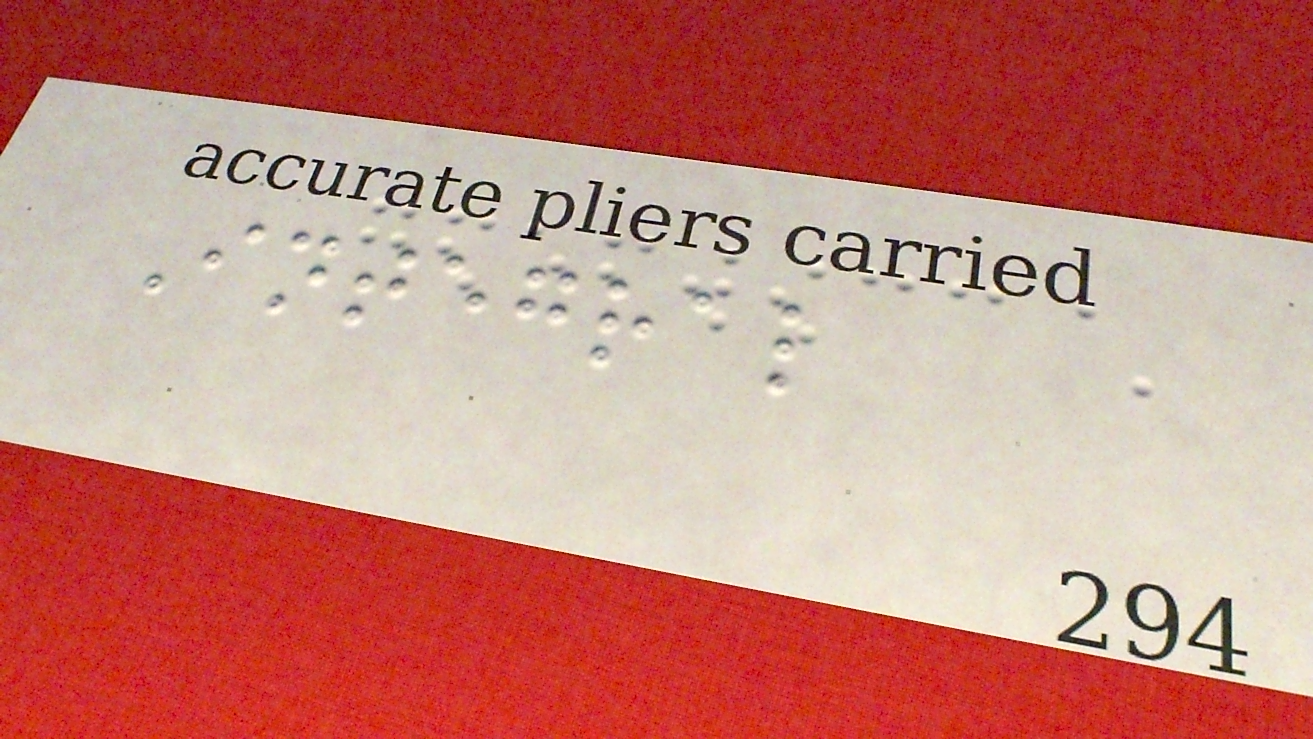Integral
